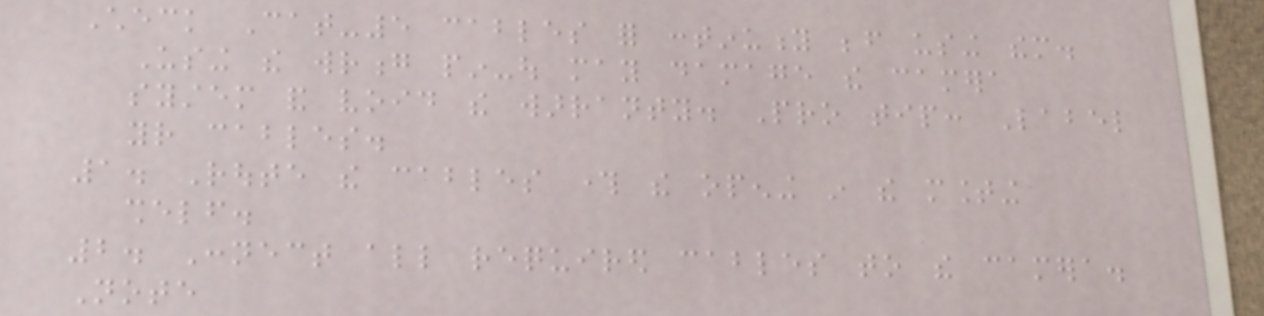Check Cat-5 cables for continuity before using them.
Using the wrong pin-out may damage the camera
system and void the warranty. Pro tip: Label
your cables.
1. Route the cables through the opening in the mounting
shelf.
2. Connect all required cables to the camera.
Note
